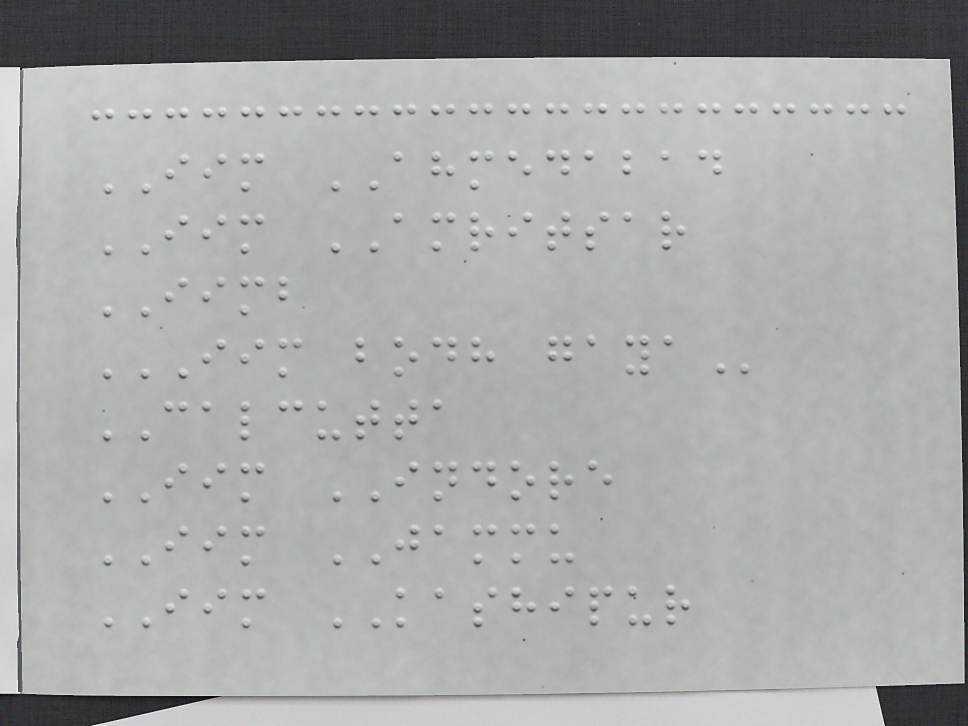IIM AHMEDABAD
IIM AMRITSAR
IIMB
IIM BODH GAYA
CALCUTTA
IIM INDORE
IIM JAMMU
IIM KASHIPUR
